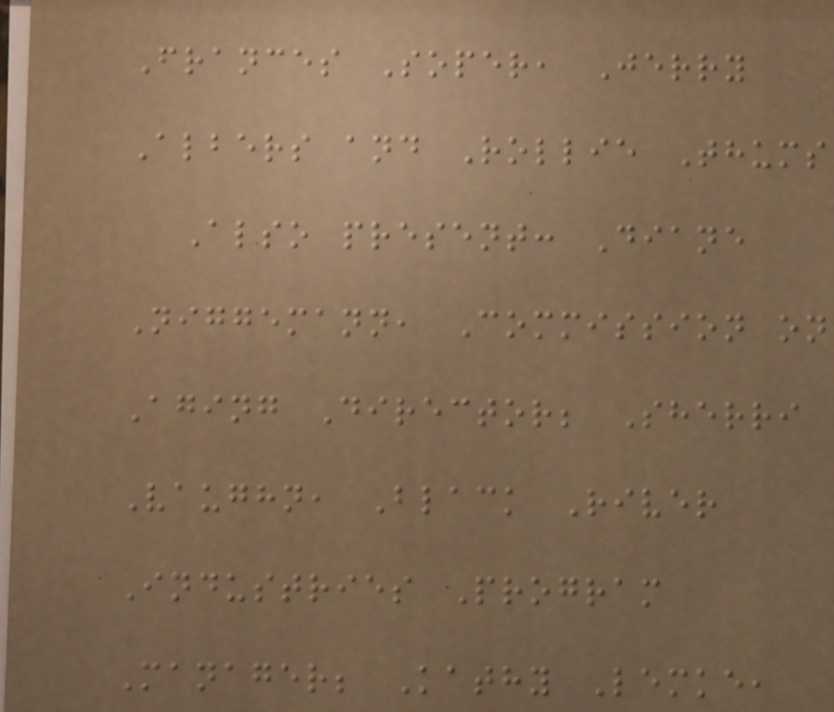Frances Soper, Jerry
Albers and Rollie Thums
Also present: Diane
Niggemann, Commission on
Aging Director; Sherri
Vaughn, Black River
Industries Program
Manager; Kathy Lemke,
